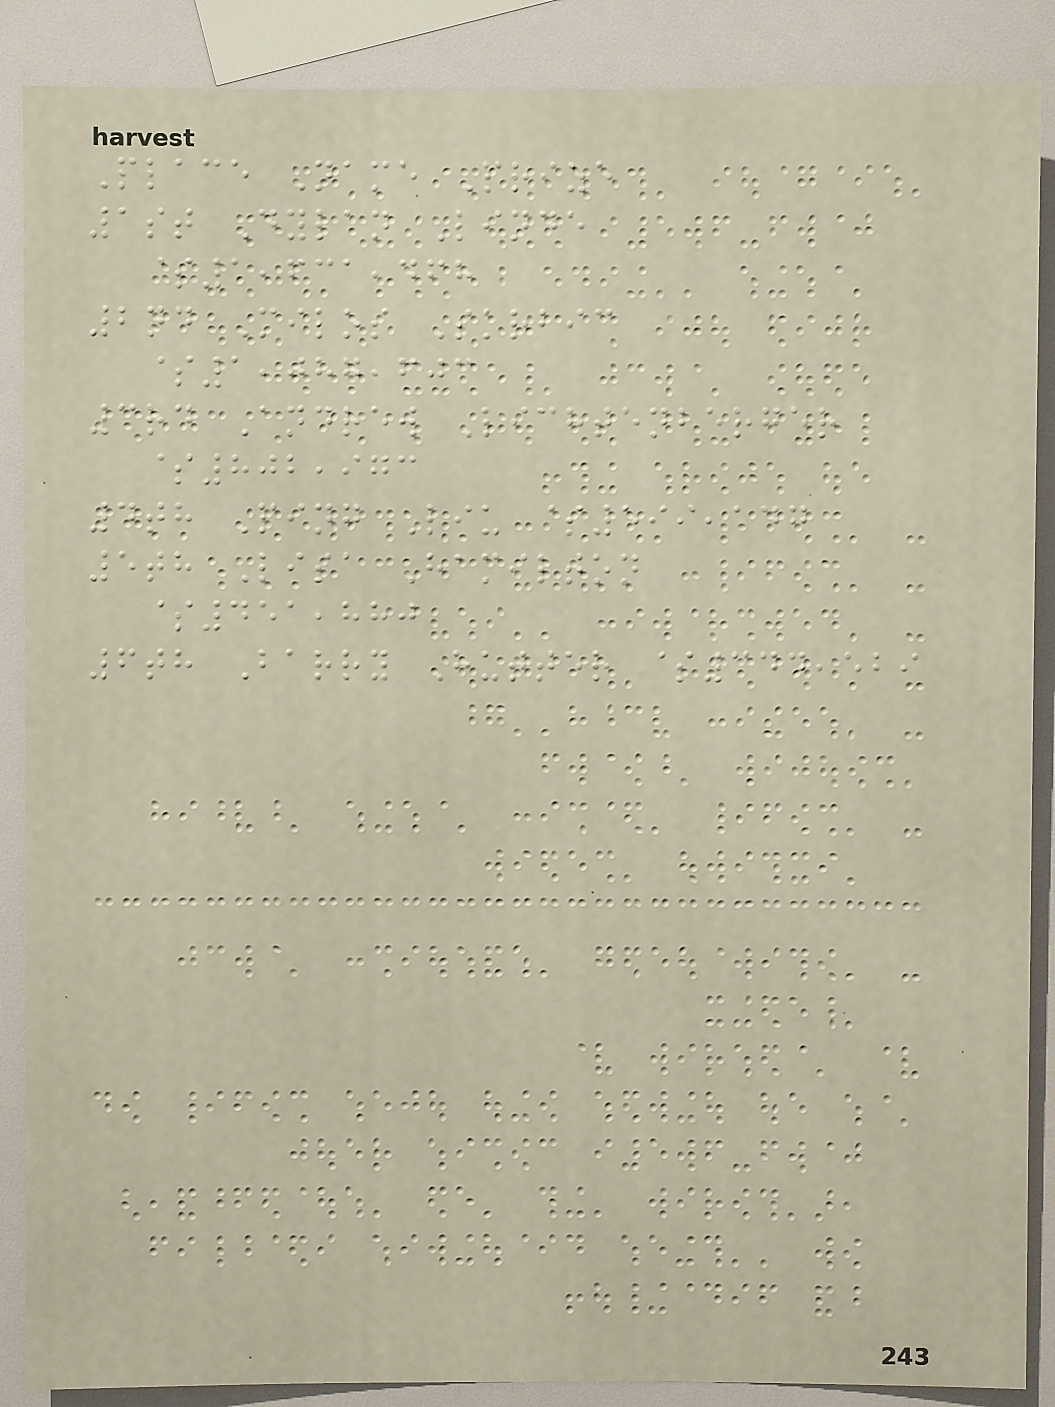Place Name Prize
1st Dylan Linde
$1,631,468
2nd Milos Skrbic
$1,087,603
3rd Andrew Lichtenberger
$802,973
4th Ping Liu $599,147
5th Lisa Hamilton
$451,880
6th Barry Hutter $344,529
